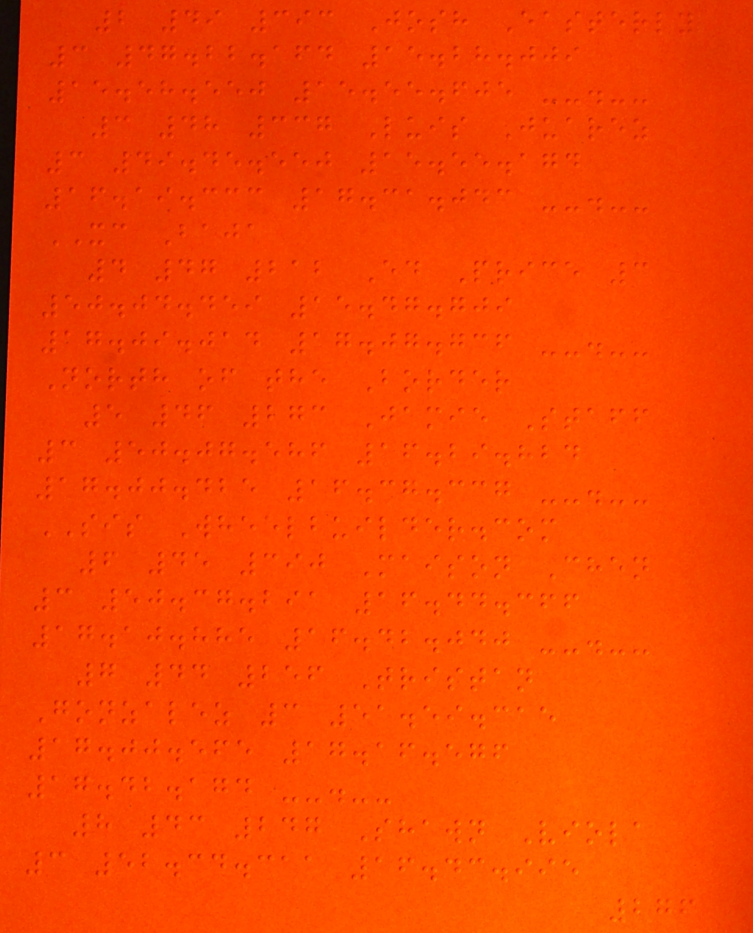2 49 393 Josh Easterly
3 47.22.164 15.28.009
15.58.550 15.55.605 --.--
3 48 337 Luis Juarez
3 49.45.550 15.55.174
16.19.333 17.31.043 --.--
XC Baja
4 47 212 Ed Price 3
50.04.459 15.47.709
17.09.014 17.07.736 --.--
North of the Border
5 46 273 Jamie Staff
3 50.07.586 16.29.824
17.00.425 16.37.337 --.--
SIS Wheelbuilder.com
6 45 390 Maison Chen
3 50.37.291 16.44.366
17.10.885 16.42.040 --.--
7 44 256 Tristan
Gonzalez 3 51.59.315
17.00.565 17.16.576
17.42.174 --.--
8 43 247 Shawn Viola
3 52.34.311 16.43.995
276
